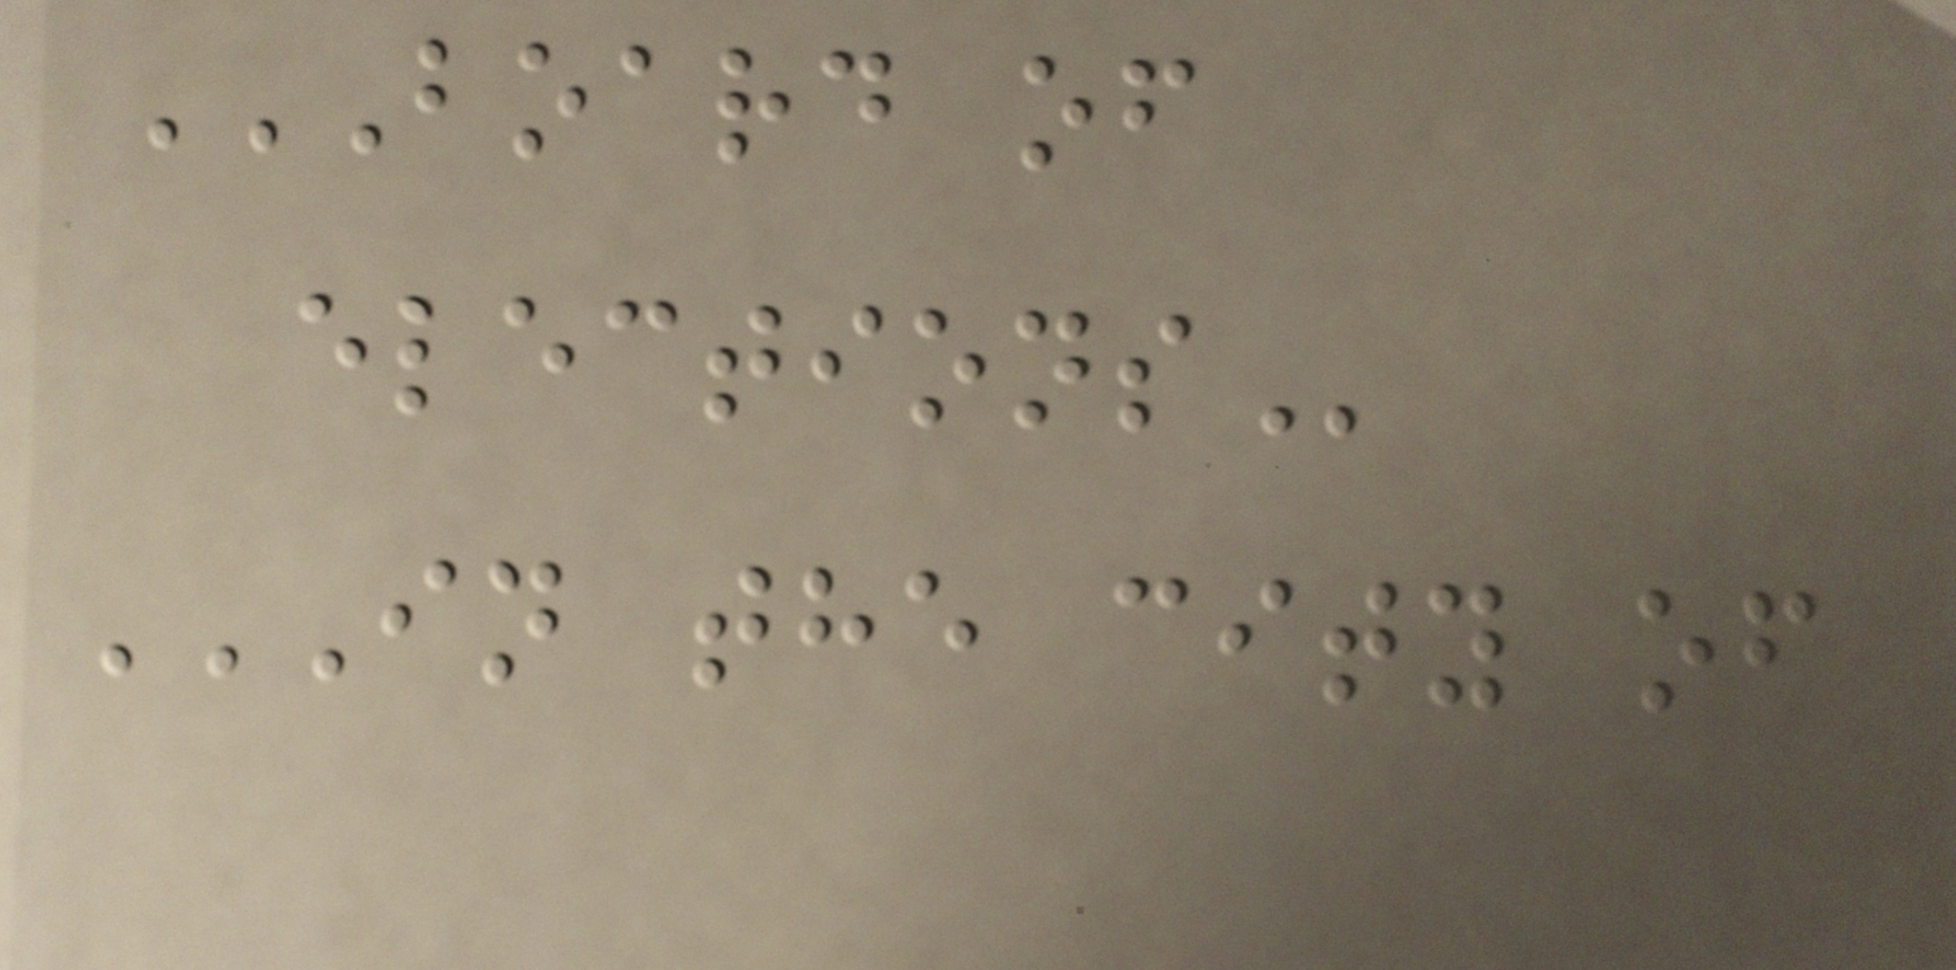BOARD OF
ELECTIONS
IN THE CITY OF
